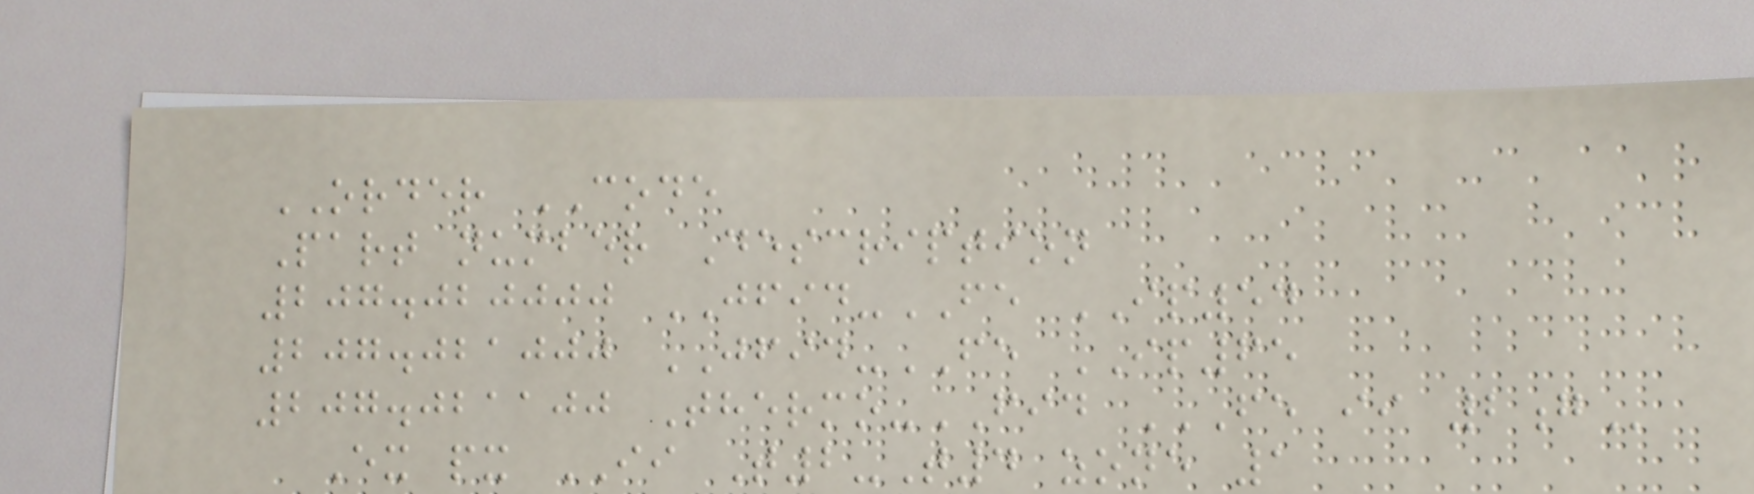ORDER CODE
Part number Description
207.020000 JFID-FE IP54
207.021000 JFID-FE IP65
207.021100 Thermo-FID FE II 2G
Ex px II T2-T4 zone 1
